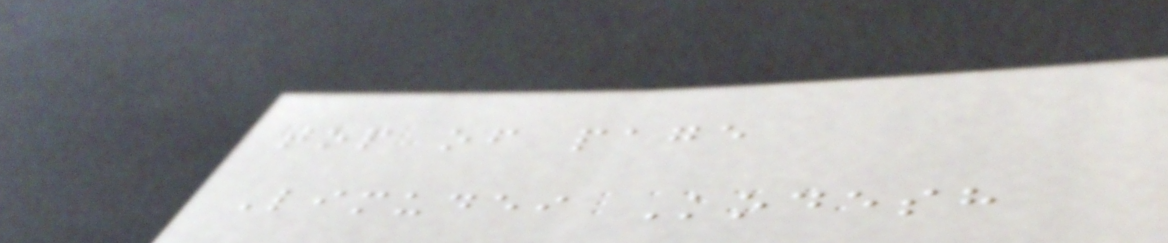top of page
Limudei Kodesh
